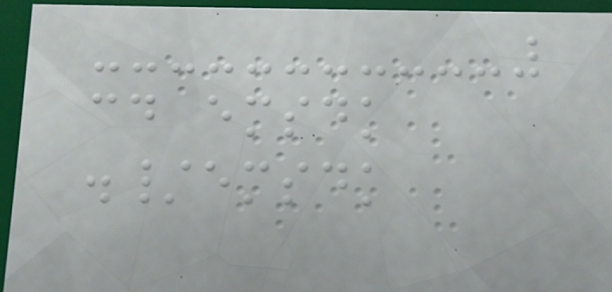cd emsdk
./emsdk
